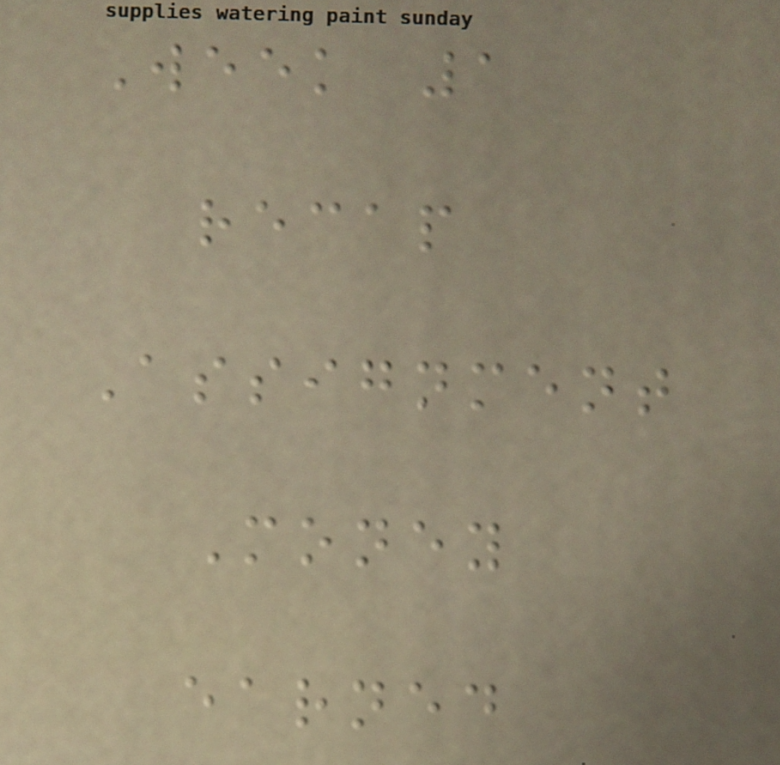Week 1
recap
Assignment
Money
earned
